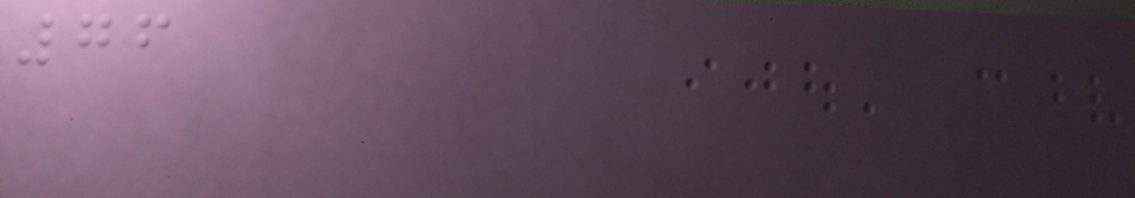76
